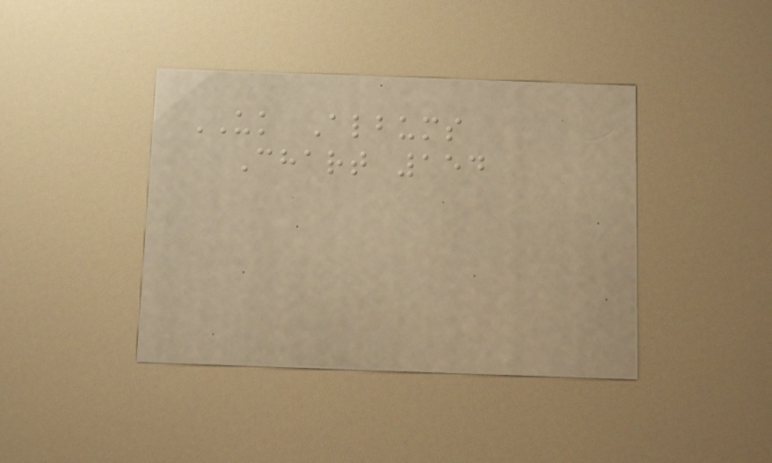UK Albums
Chart 154
